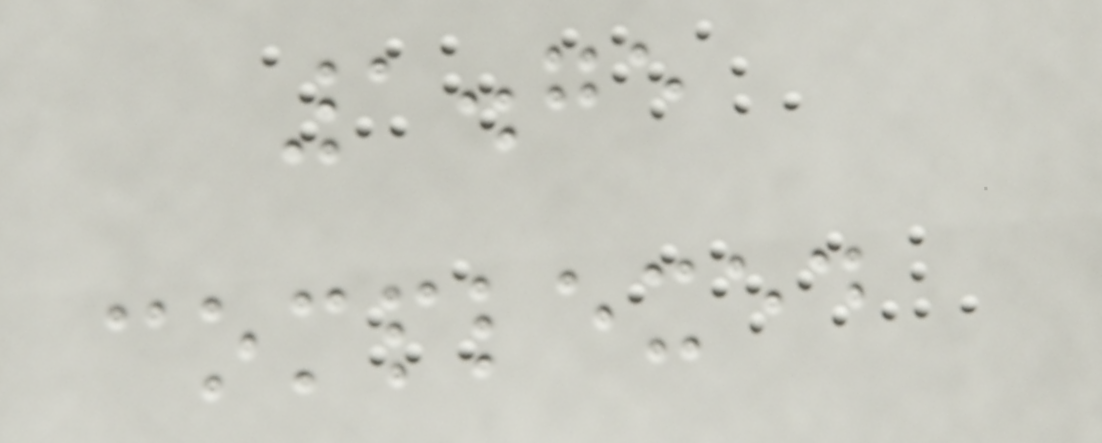1.75
complexed
